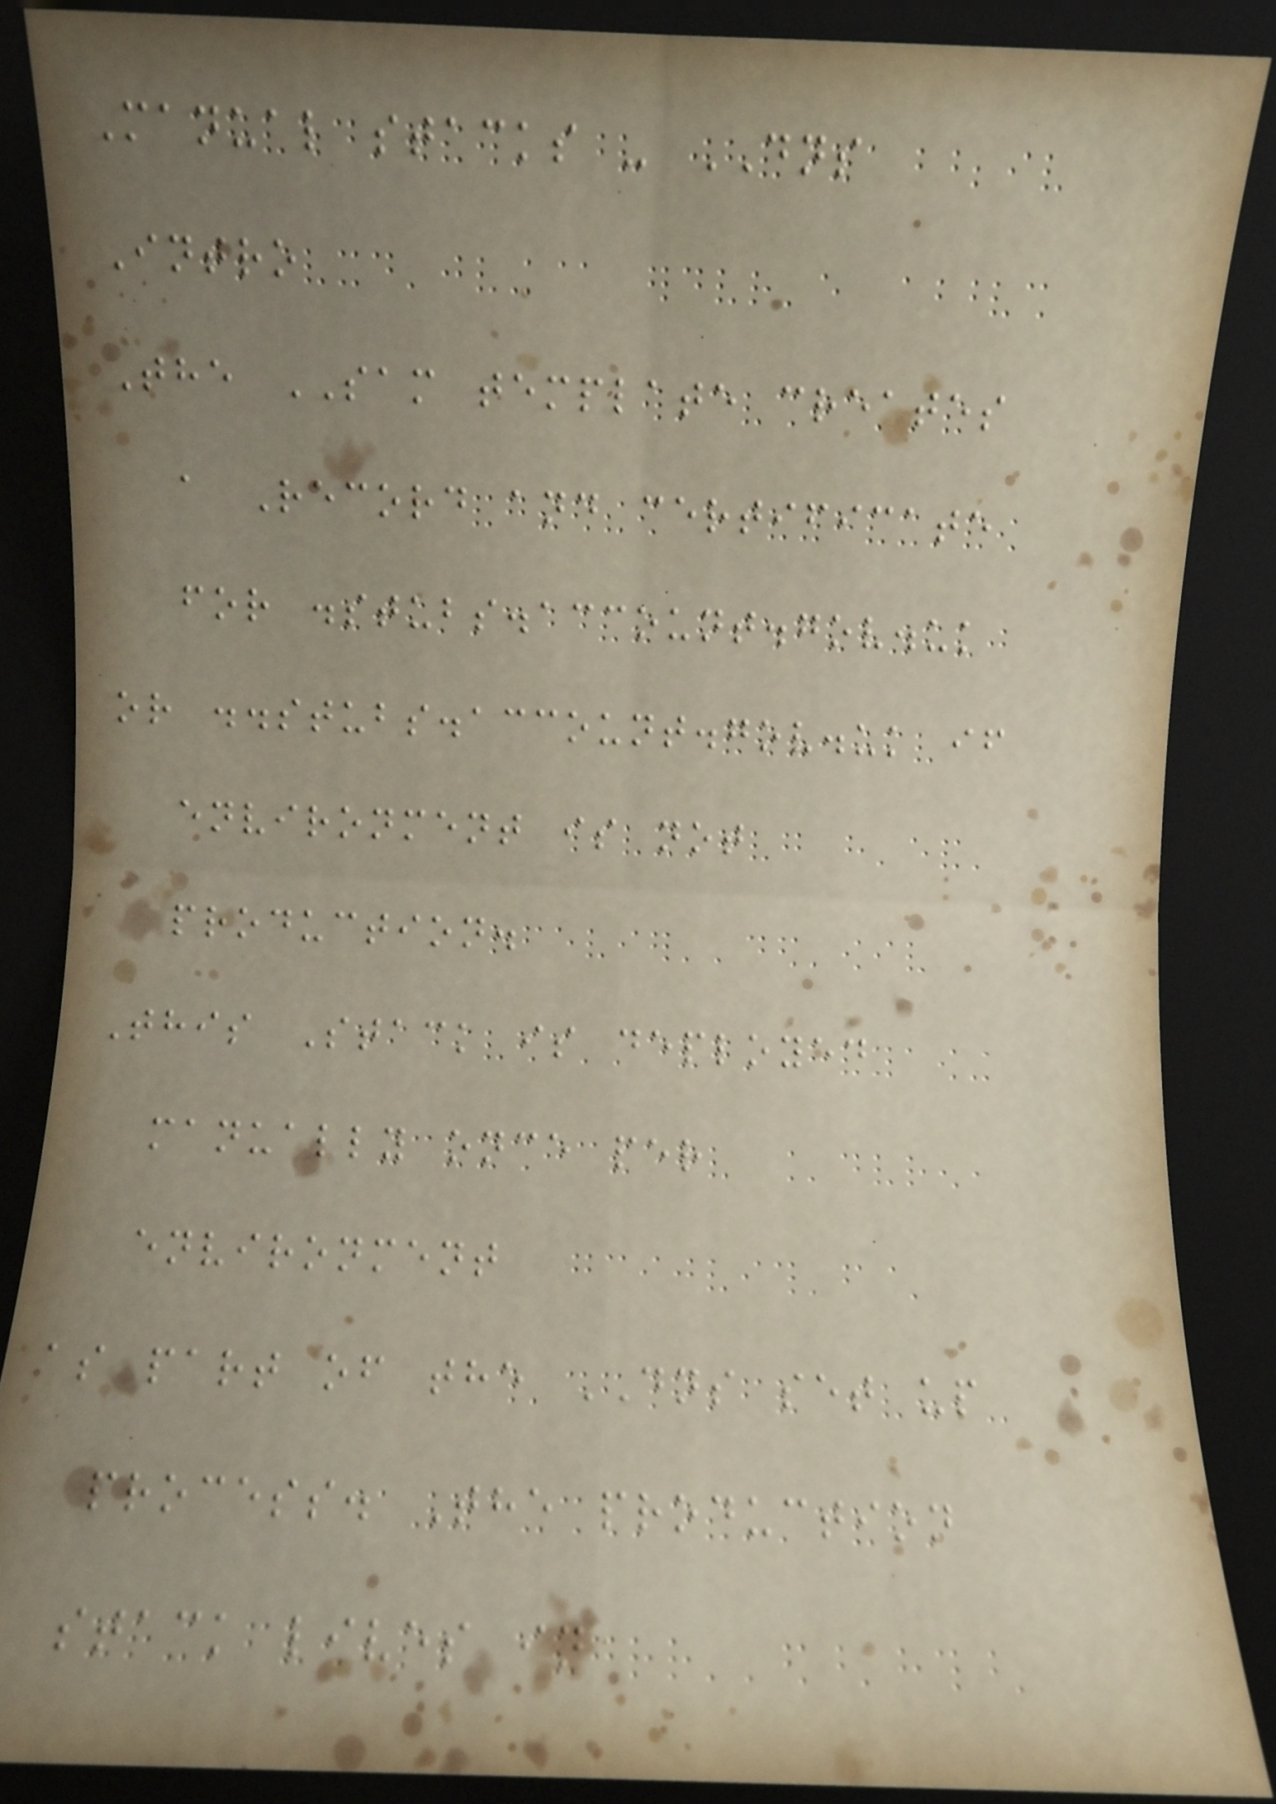Manual stacks - DNS
Intro
The SAM template creates
a Record and certificate
for .stubs.account.gov.uk
or ..stubs.account.gov.uk if
environment is not
production.
This Stack is deployed
manually once per
environment
as part of the DNS set up
process. The production
stack lives in
